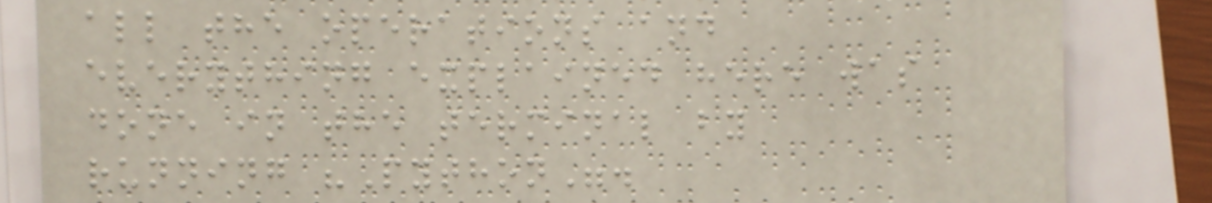all the operations and
everything explained here was
done in the terminal by
running "Python".
